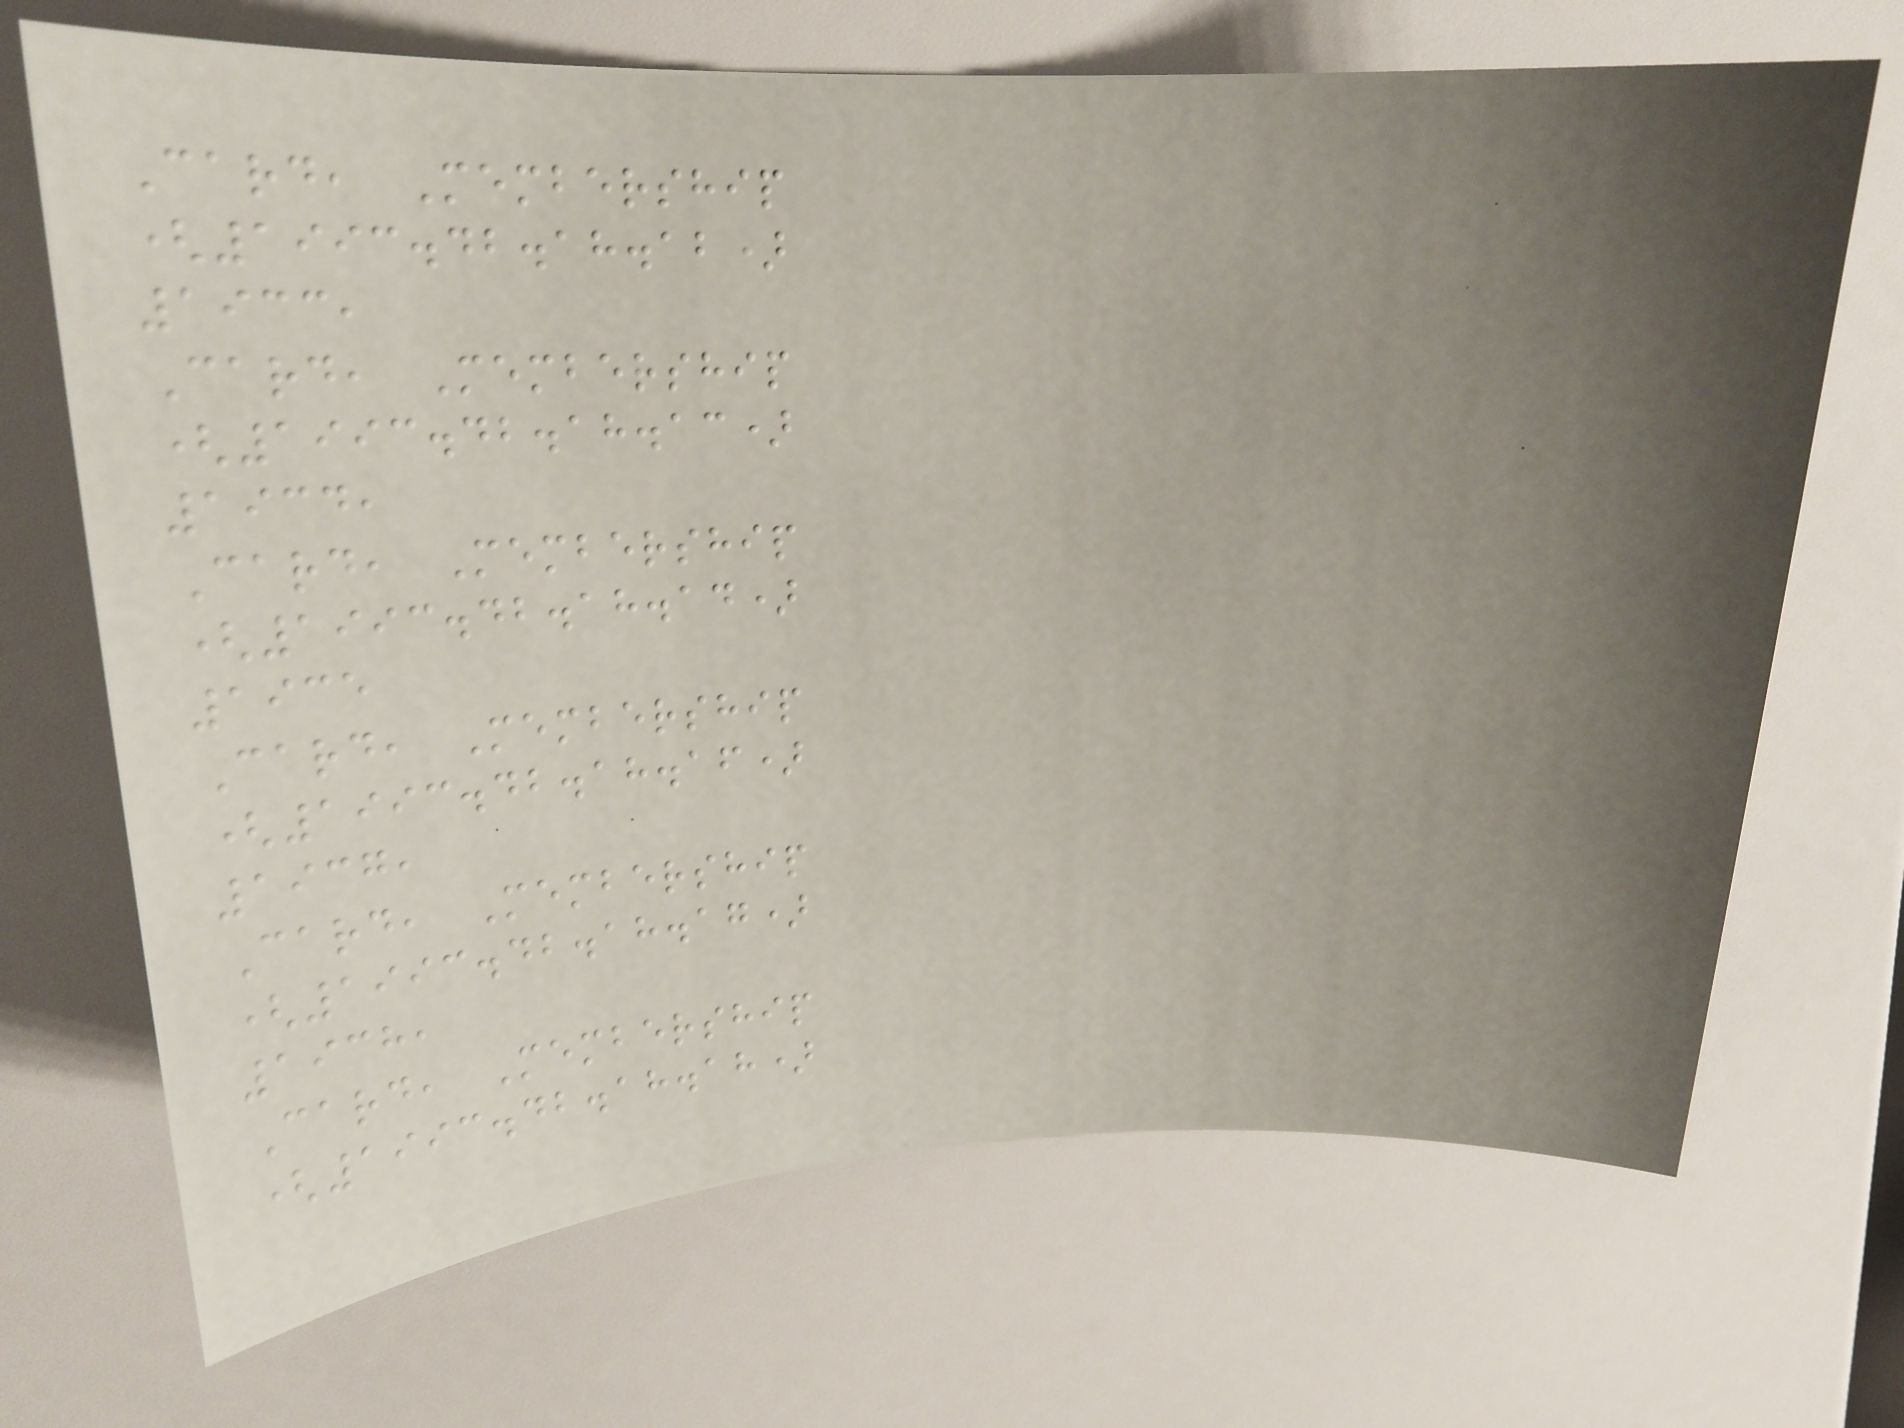Card, Membership
(1993.42.18.12)
1933,
Card, Membership
(1993.42.18.13)
1934,
Card, Membership
(1993.42.18.14)
1935
Card, Membership
(1993.42.18.16)
1937,
Card, Membership
(1993.42.18.17)
1938,
Card, Membership
(1993.42.18.18)
